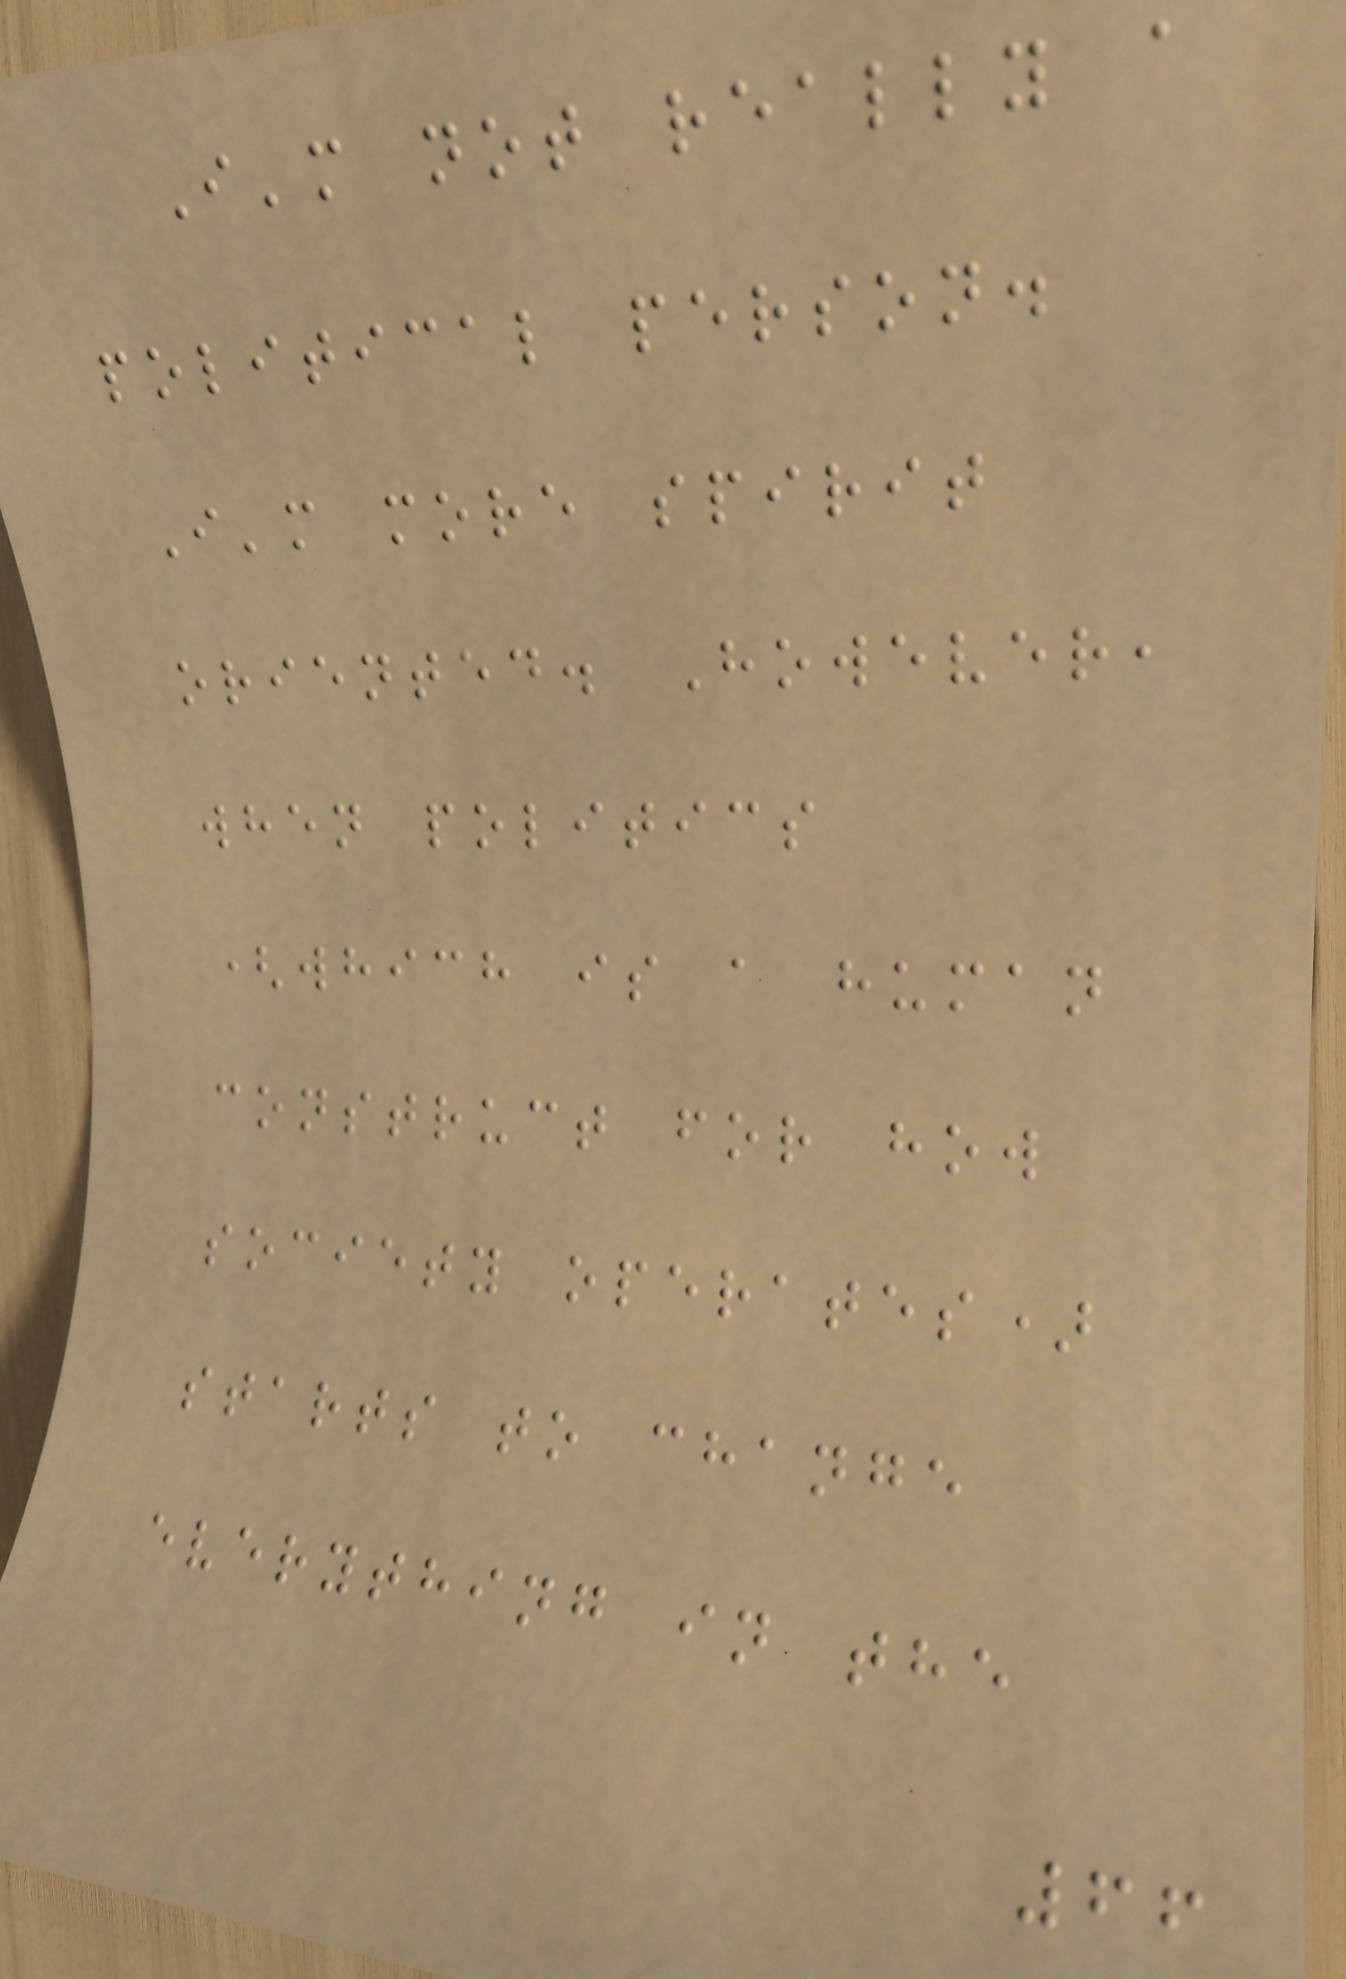I'm not really a
political person.
I'm more spirit
oriented. However,
when politics
(which is a human
construct for how
society operates)
starts to change
everything in the
66
